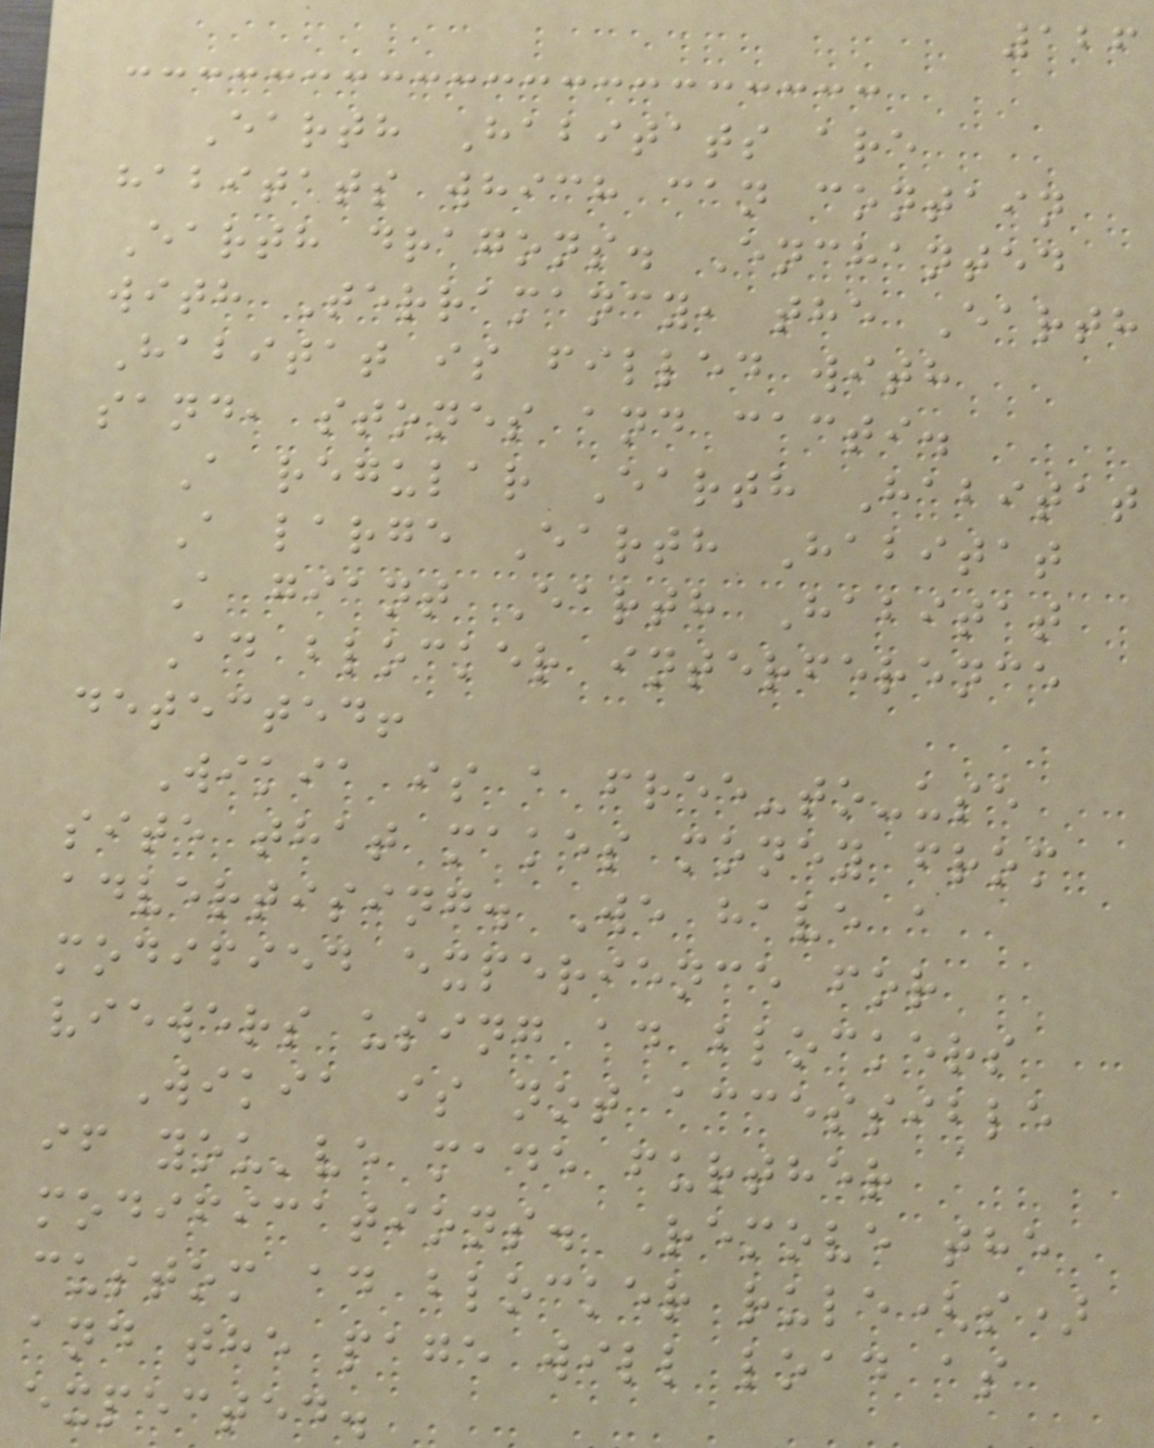126
Earth Habitats are
habitats which can contain
Earth dragons. Enchanted
with Terramancy, the Earth
Habitat is filled with
sand, stones and cacti.
A regular Earth Habitat
A large Earth Habitat
A giant Earth Habitat
Ad blocker interference
detected!
Wikia is a free-to-use
site that makes money from
advertising. We have a
modified experience for
viewers using ad blockers
Wikia is not accessible
if you've made further
modifications. Remove the
custom ad blocker rule(s)
and the page will load as
expected.
